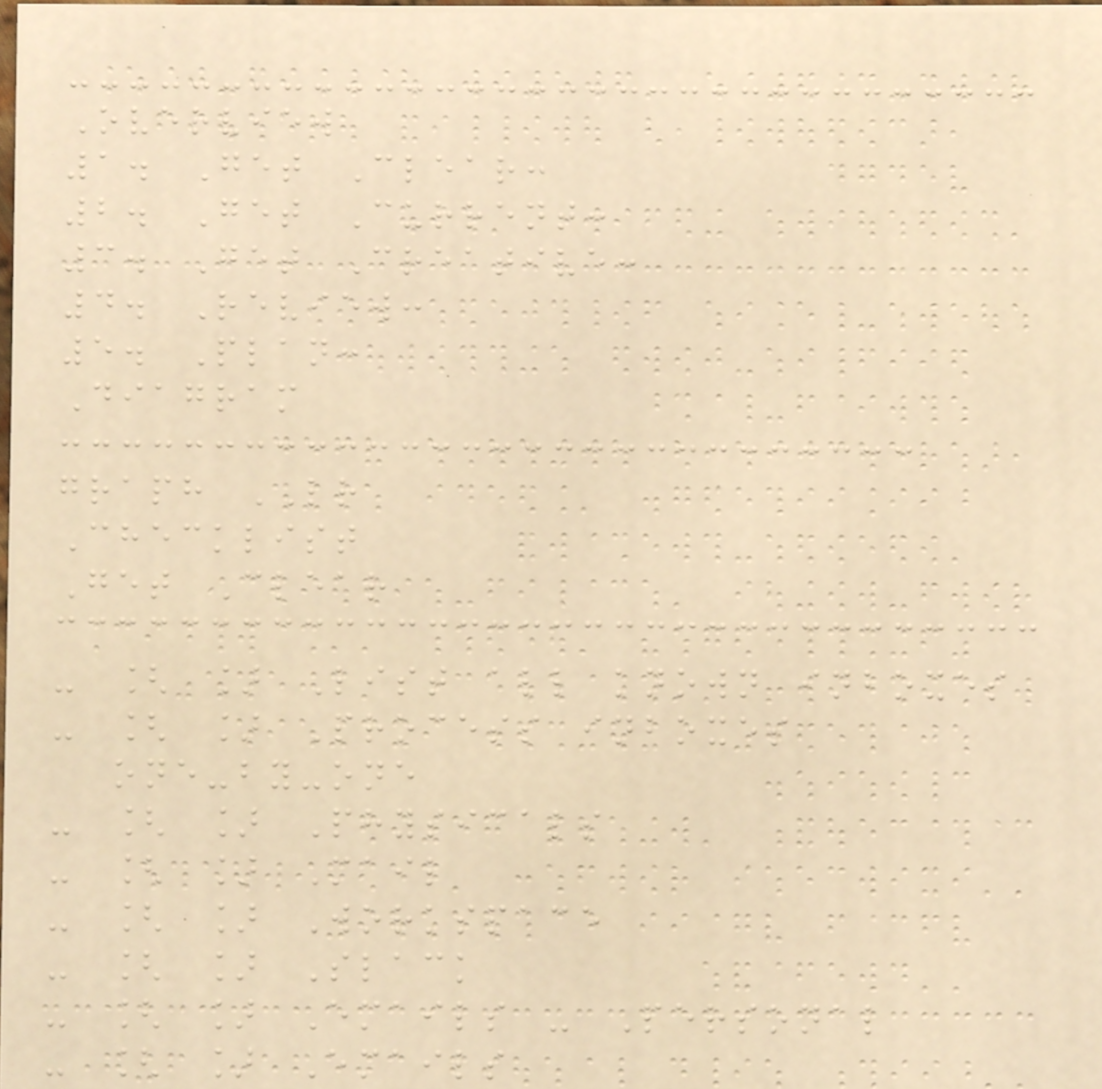Overview
1. Get Clear:
2. Get Current:
3. Get Creative:
4. Review:
5. Plan:
Diagram
graph LR
Checklist
Get Clear
- [ ] List all known inboxes
- [ ] Process inboxes
one-by-one
- [ ] Physicals
- [ ] Mail
- [ ] Workspace
- [ ] Slack
- [ ] Emails - Personal
- [ ] Emails
